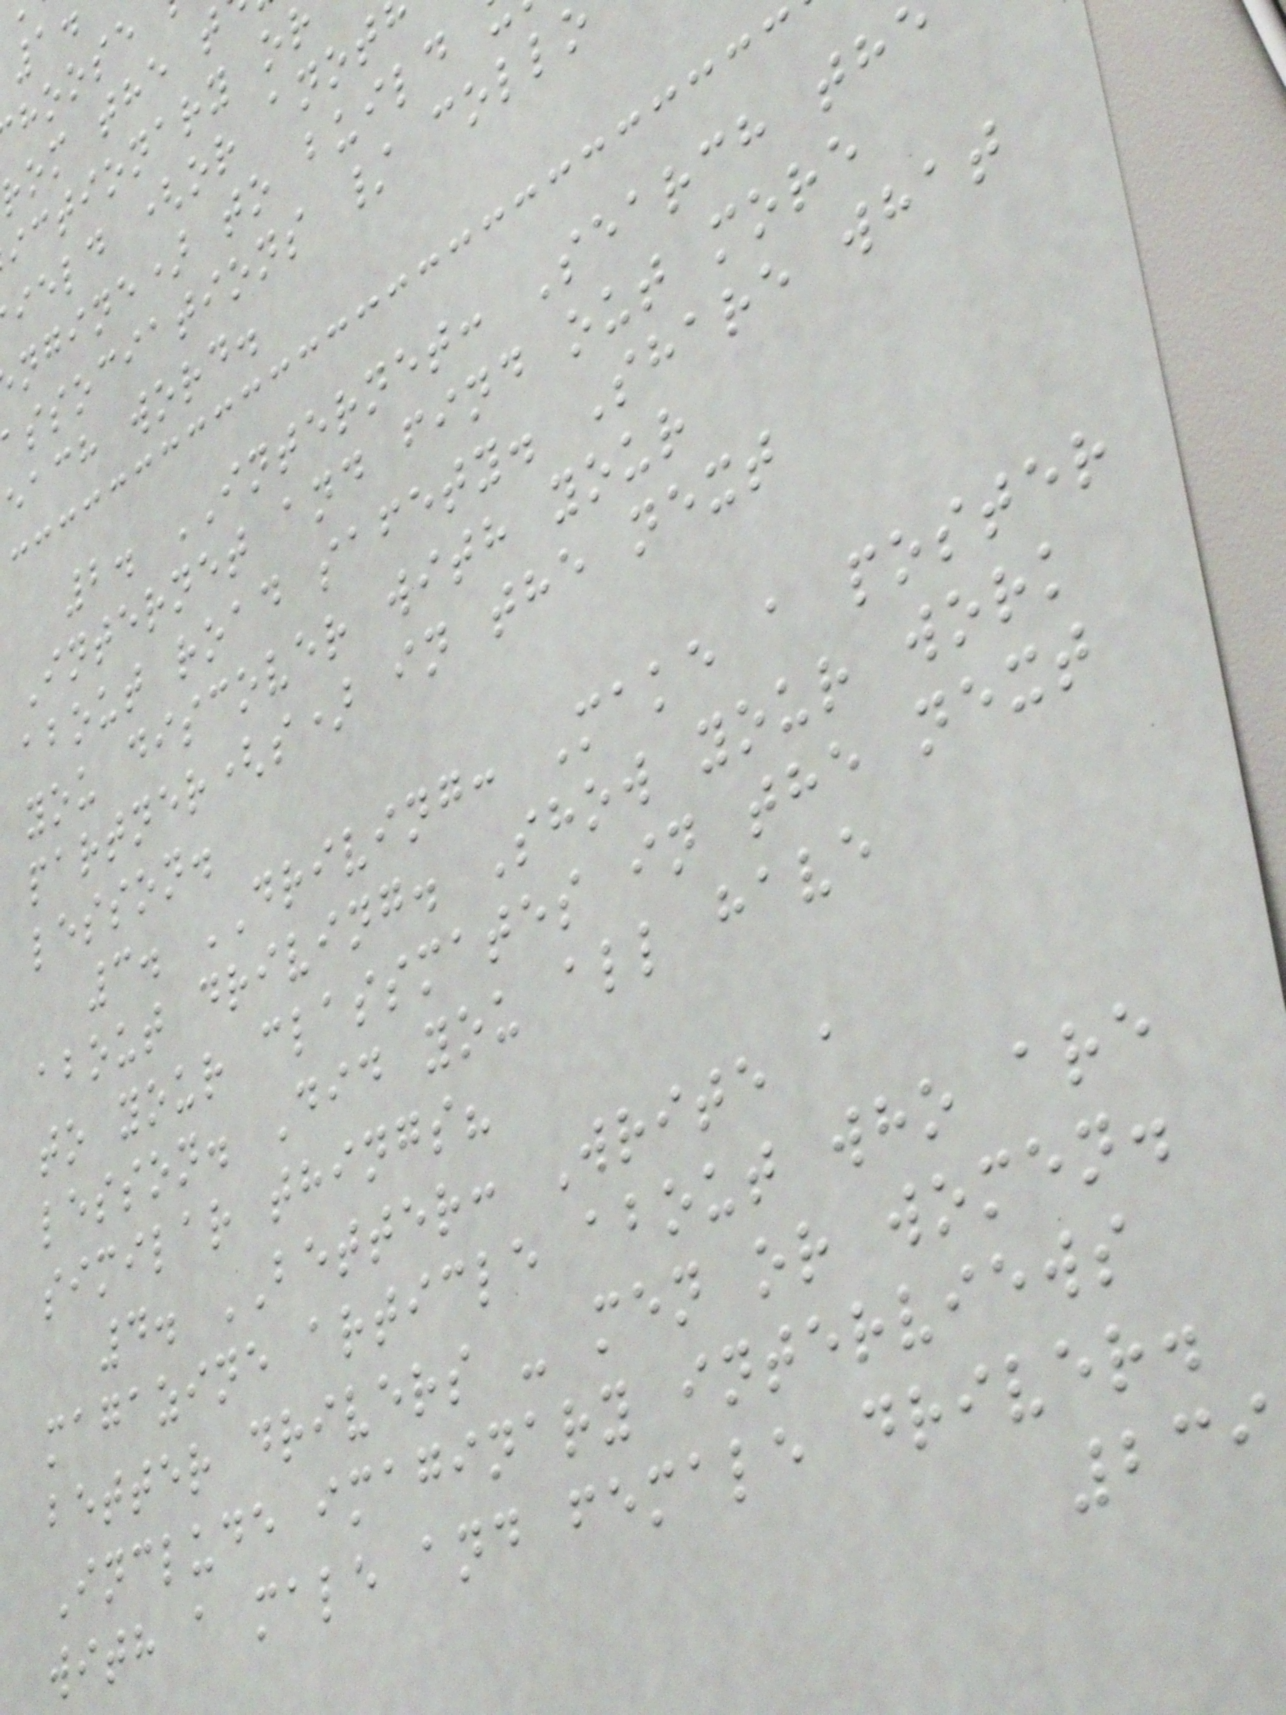rom the t
ictionary o
ield (or anot
ngine) to build
ssociations / coll
each word.
2. INTERNET: Search th
Internet and find out more
about road safety. Share what
you discover with your
partner(s) in the next
lesson.
3. DRIVING: Make a poster
about driving. Show your work
to your classmates in the next
lesson. Did you all have
similar things?
4. BETTER: Write a
magazine article about who are
better drivers - men or women.
Include imaginary interviews
with a male and female driver.
239
